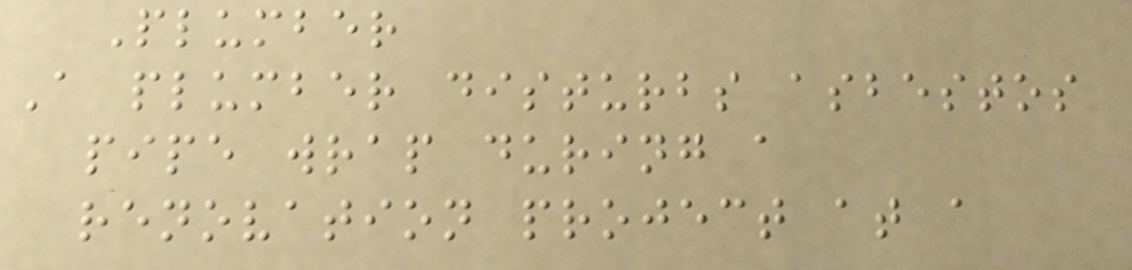Plumber
A plumber disturbs asbestos
pipe wrap during a
renovation project at a
